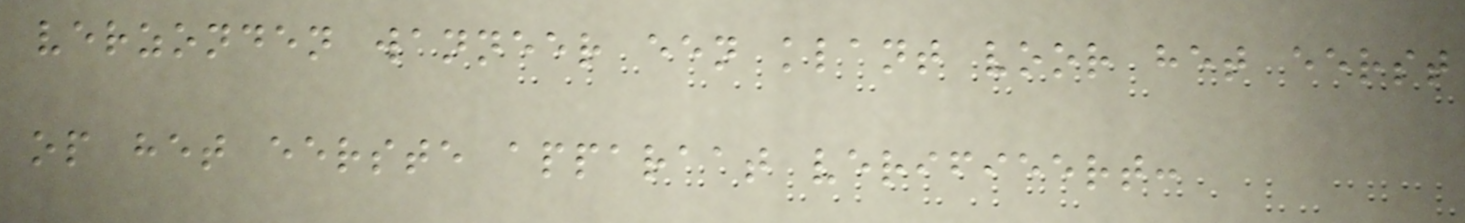verzonden wanneer een klant voor het eerst
op het eerste apparaat verifieert:
